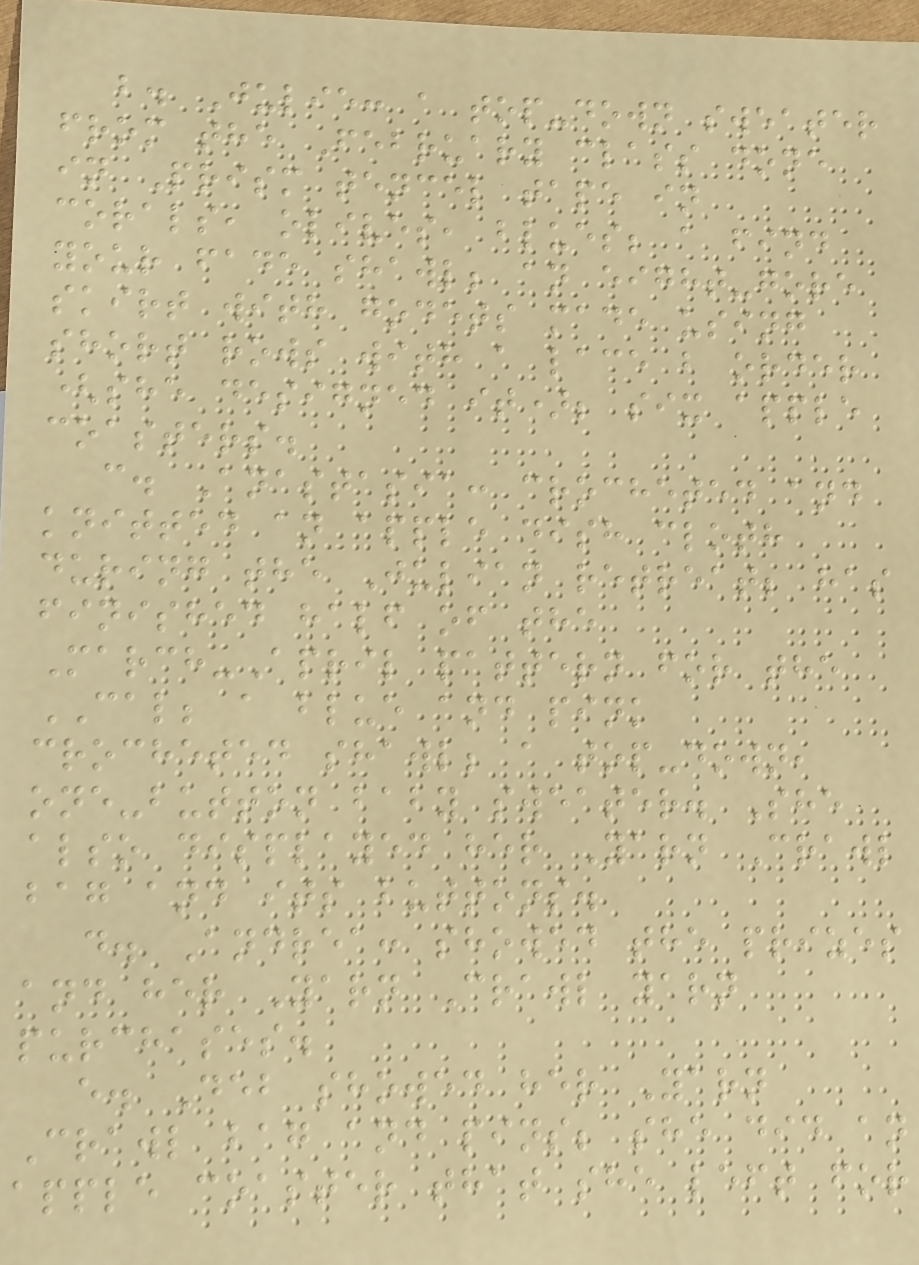b. Julie: a top-down sweater
from the February class done
in Prism tencel tape in
corals, olives, blues; a find
your fade shawl; an eight-gore
skirt with godets made using
short rows with a lace b order
(she designed it); six apple
coasters.
c. Anastasia: crocheted and
knitted an apple dish cloth
during the Julian retreat; has
finished half of the
March-April pattern for the
CAL; a blue and pink
crocheted shawl; a top-down,
one-button baby sweater. She
also displayed her Yarn Crawl
bag and its buttons.
d. Andrea: showed the prizes
and her Yarn Crawl yarn
purchases.
e. Deb showed her Yarn
Crawl bag and pins; she did an
apple coaster that she left for
